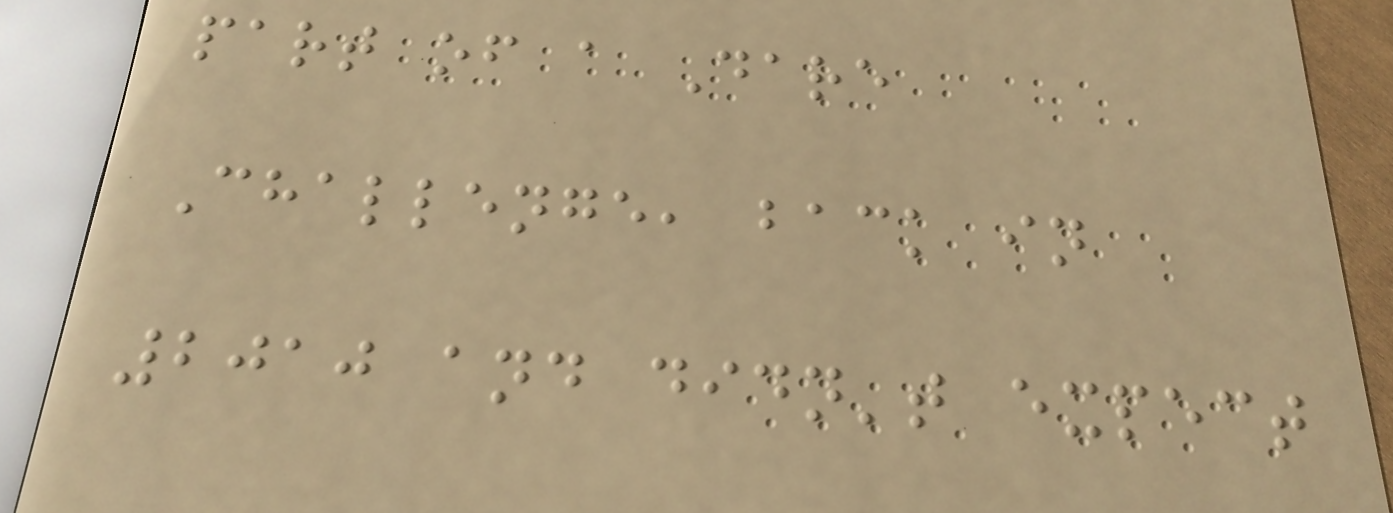part of a Dare
Challenge, back in
2010 and didn't expect
